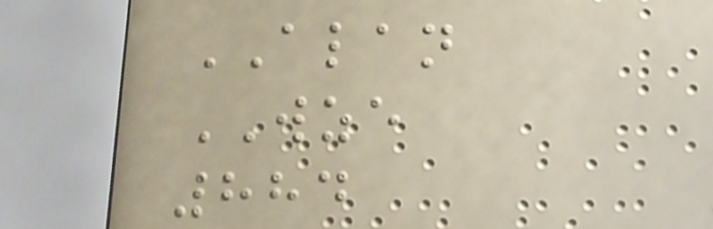ALAN
WZE
884
